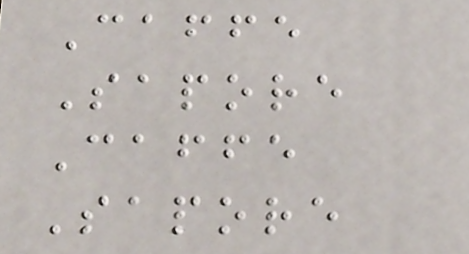Caffe
Sapore
Caffe
Sapore
